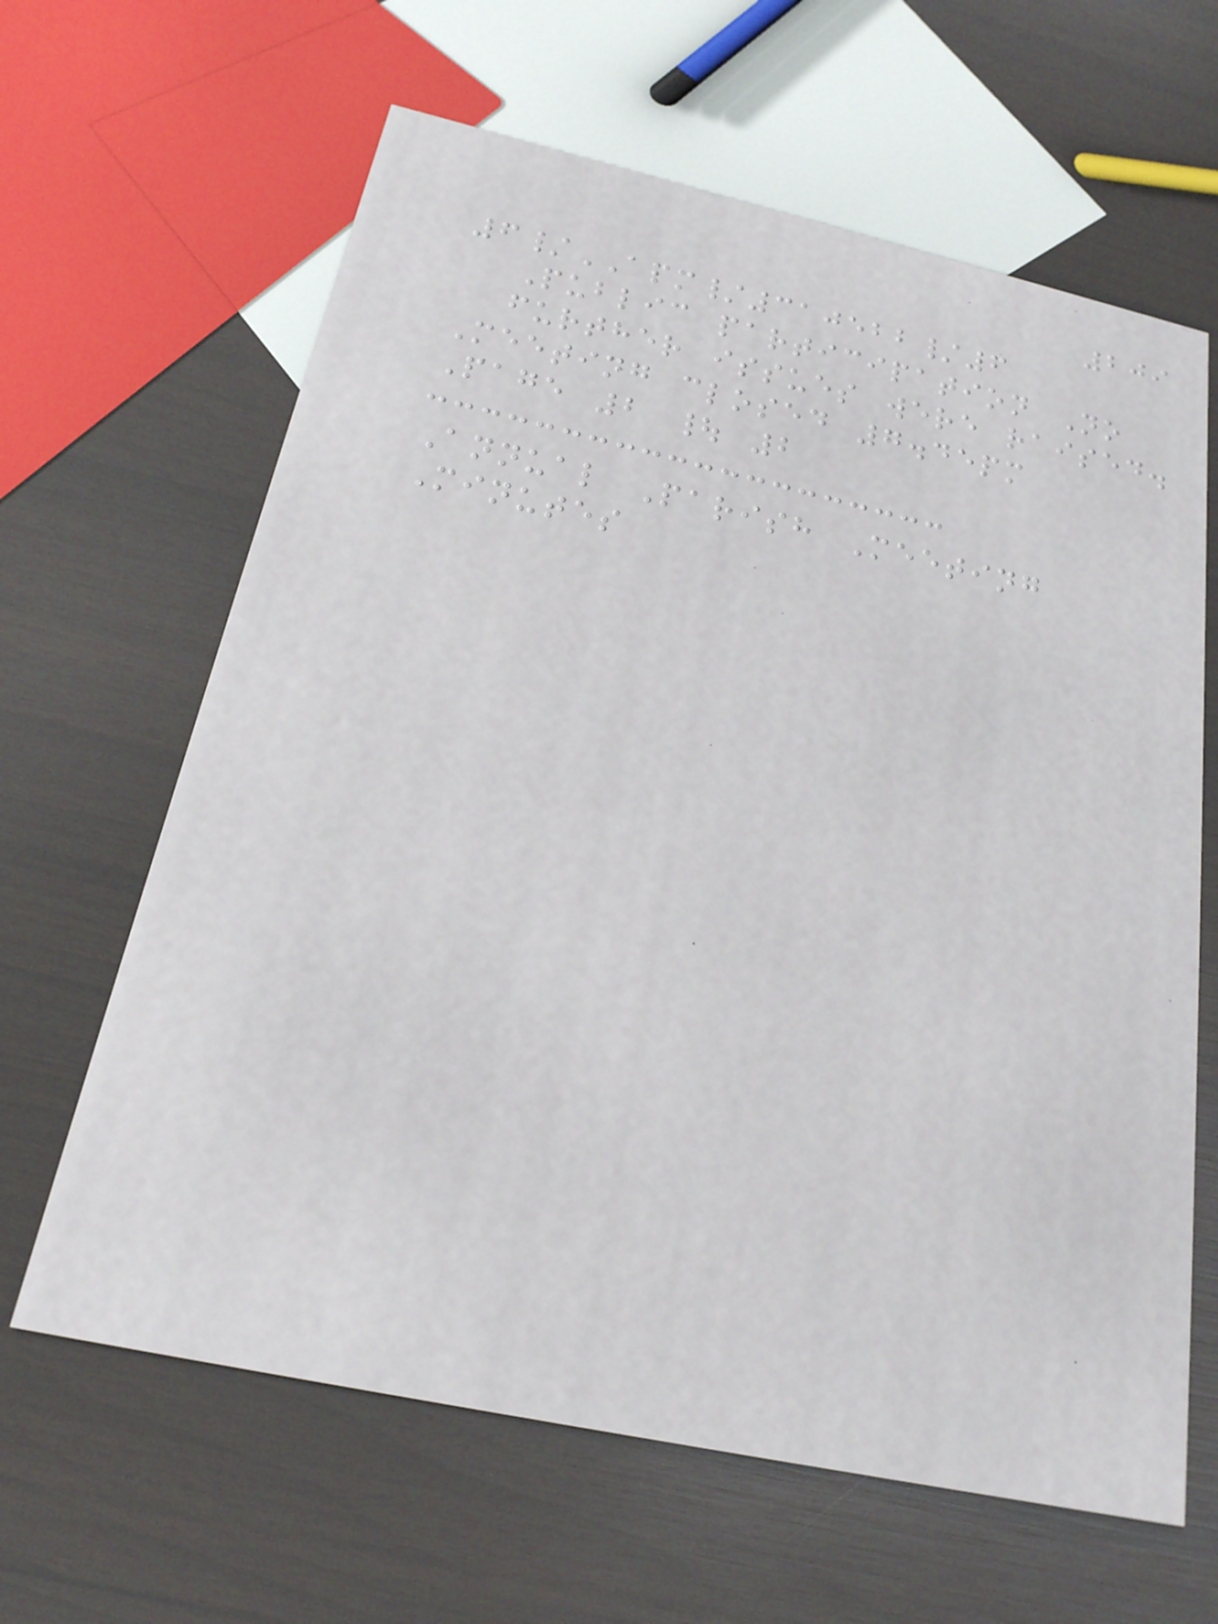209
6/APM/310522/6
Public participation No
further issues were raised.
Meeting closed 7.45pm
Page 2 | 2
Annual Parish Meeting
Minutes
